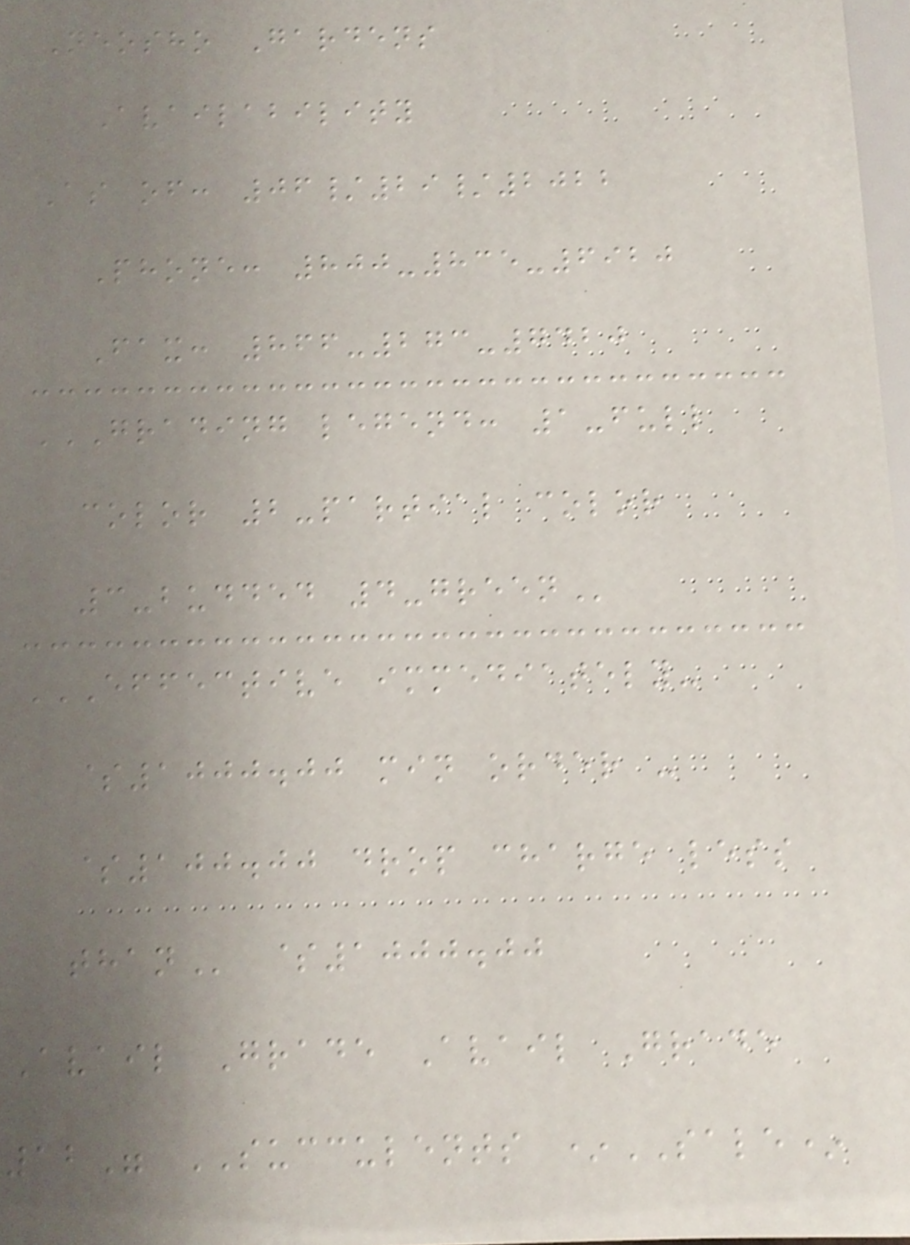Neosho Gardens
Availability
As of: 06/29/2022
Phone: 800-835-6920
Fax: 866-273-7420
GRADING LEGEND: 1-FULL
COLOR 2-PARTIAL COLOR
3-BUDDED 4-GREEN
EFFECTIVE IMMEDIATELY-
$1000.00 MIN ORDER -
$100.00 DROP CHARGE LESS
THAN $1000.00
Avail Grade Avail Grade
12" SUCCULENTS *SALE*
